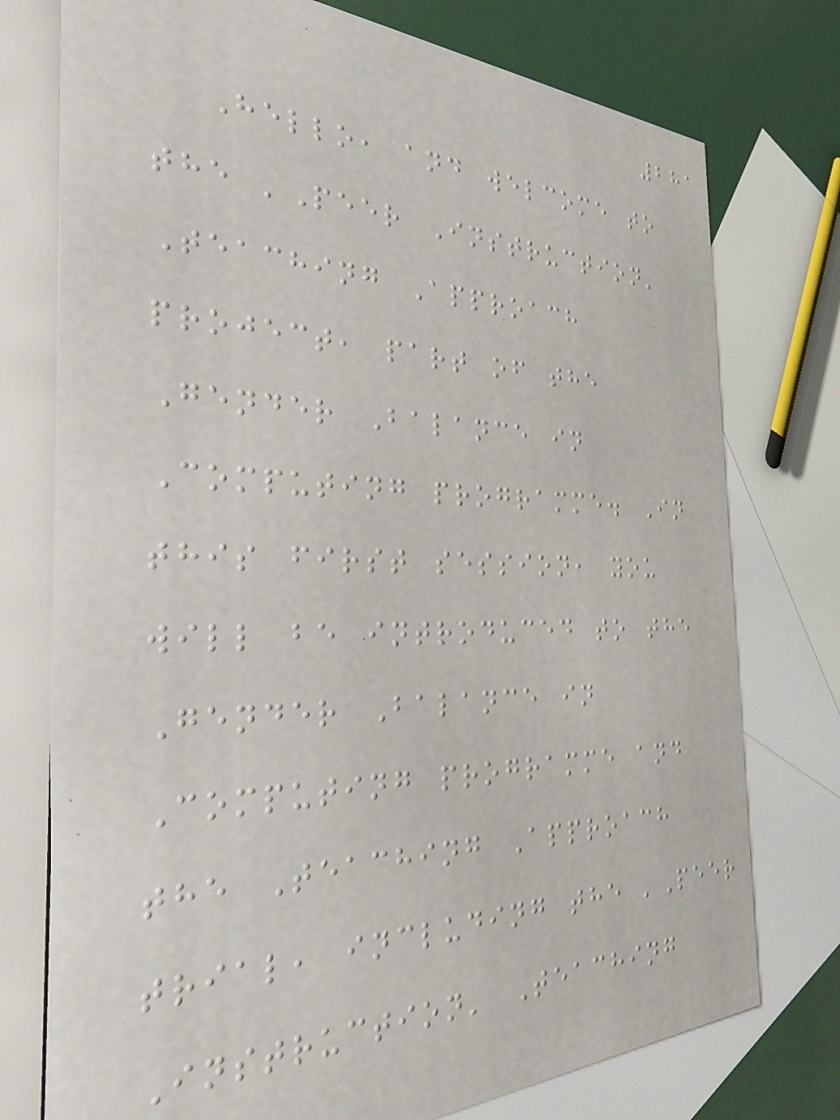281
Hello, and welcome to
the 'Peer Instruction'
Teaching Approach
project, part of the
Gender Balance in
Computing programme. In
this first session, you
will be introduced to the
Gender Balance in
Computing programme and
the Teaching Approach
trial, including the 'Peer
Instruction' Teaching
